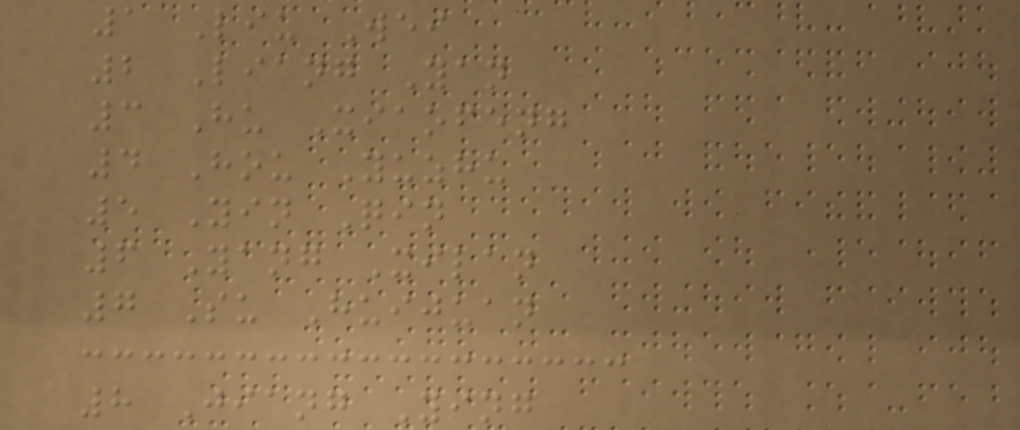1 Liu Wei
2 Liang Yan
3 Hu Xiaofeng
4 Hou Yuzhu
5 Yin Qin
6 Yang Xilan
7 Su Huijuan
8 Jiang Ying
